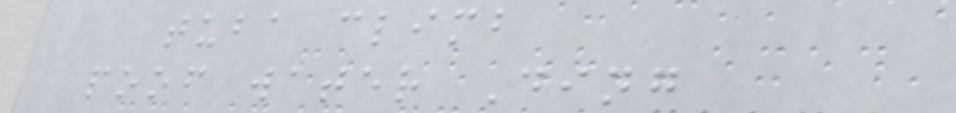tuba climb
poof water Ding
